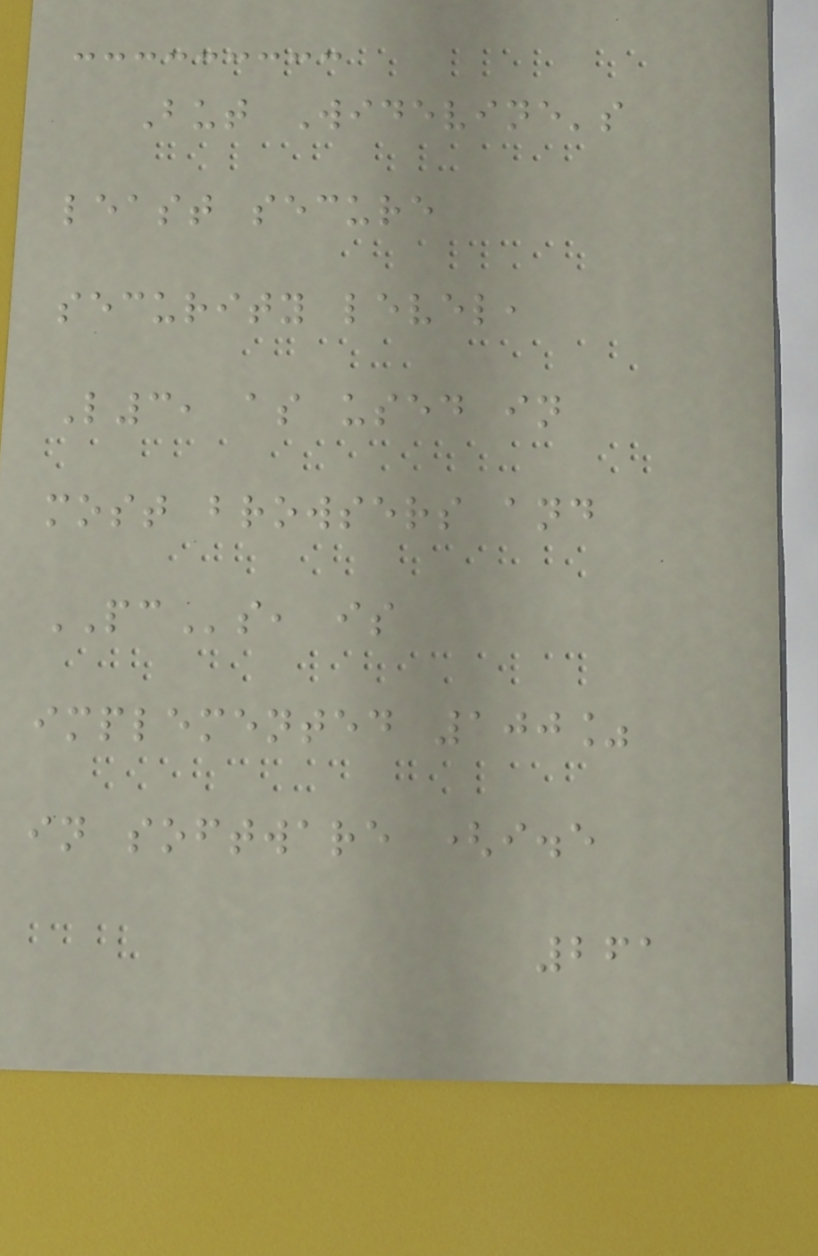But Widevine's
least secure
security level,
L3, as used in
most browsers and
PCs, is
implemented 100%
in software (i.e
261
